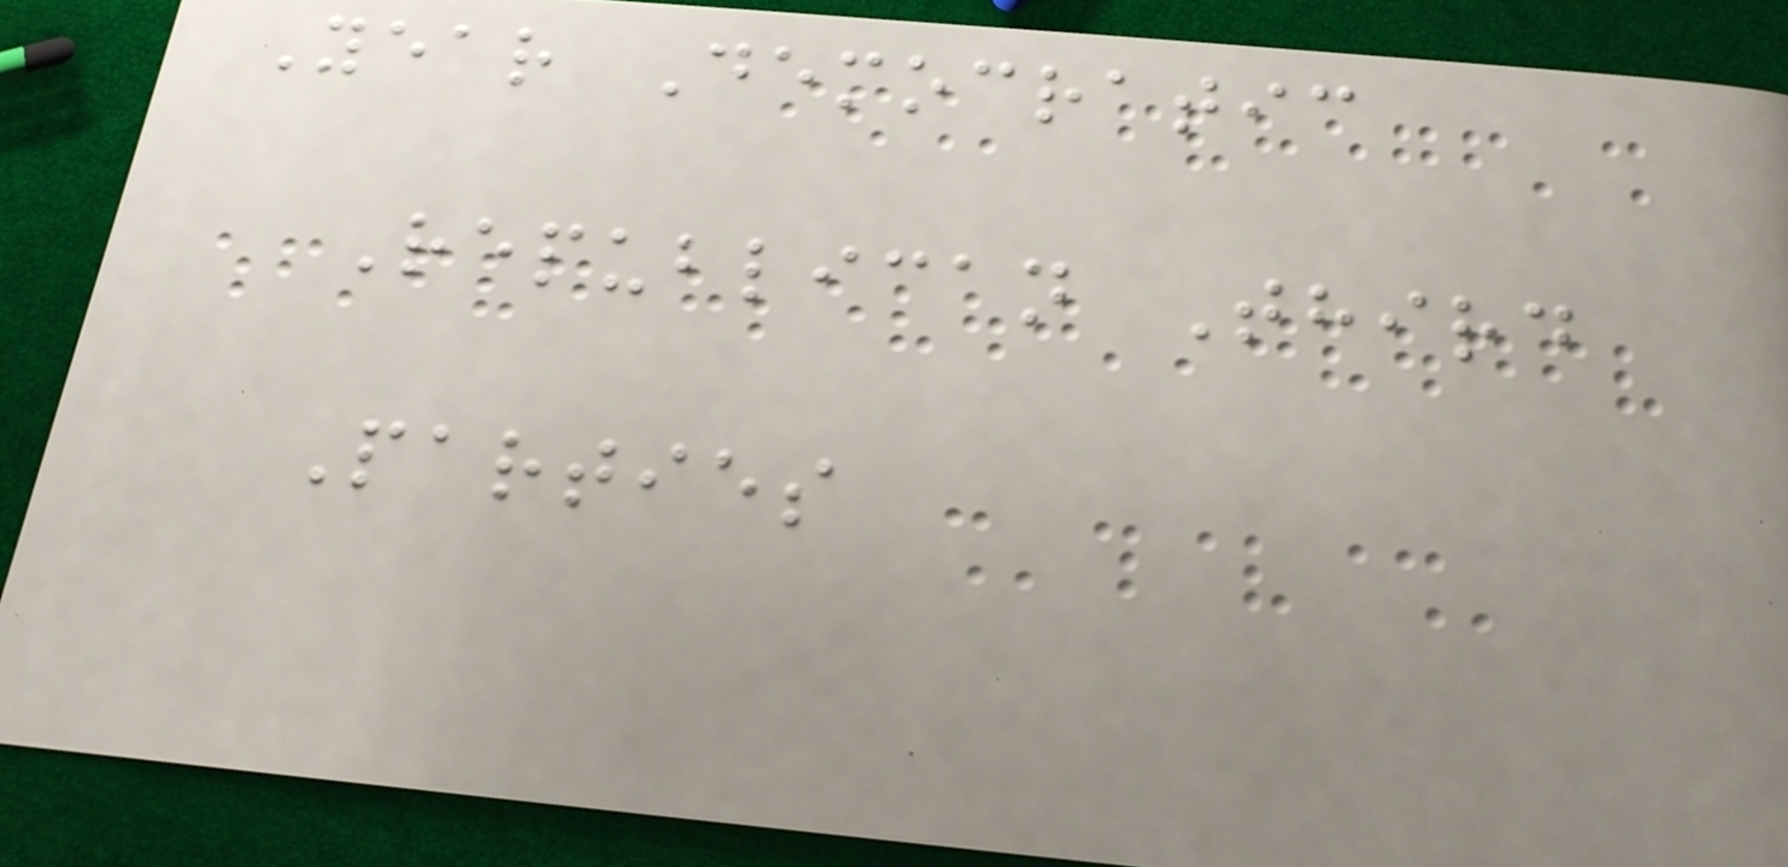Year Democratic
Republican Third
Parties
